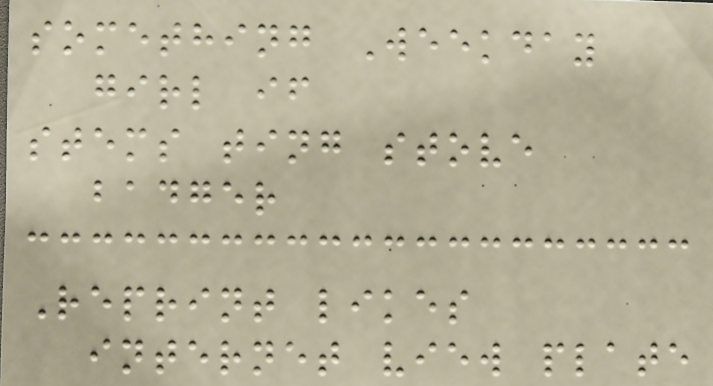something Weekday
girl if
stems ting stove
badger
Reprint likes
internet view plate
